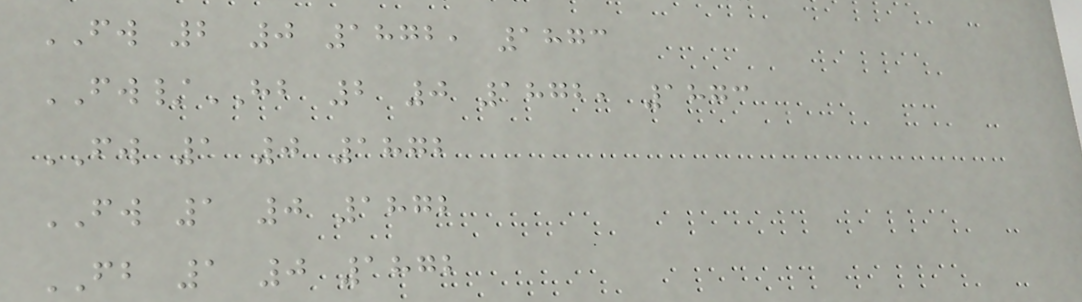FW 2 0 1872, 1873
FW/HB 2 0 1872, 1873
FW 1 0 1872
FW 1 0 1872
FB 1 0 1872
